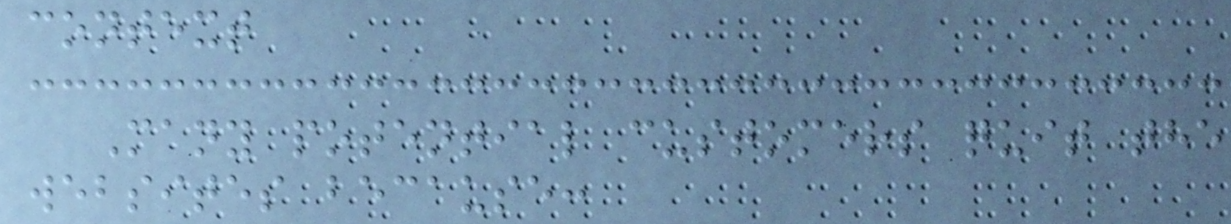context
Many potential customers quit the
websites because:
